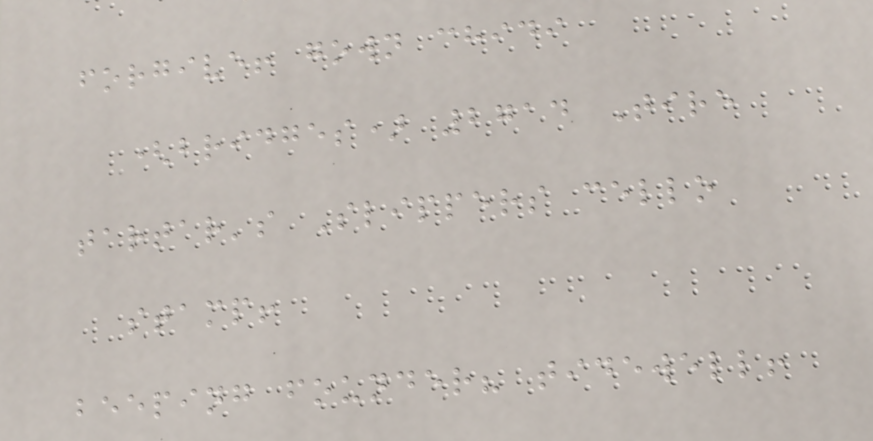forgive! gown chidi
(bridges) 2714 Tire
tartar's Slippers cello
stamp!
beeping founder? tidewell!
